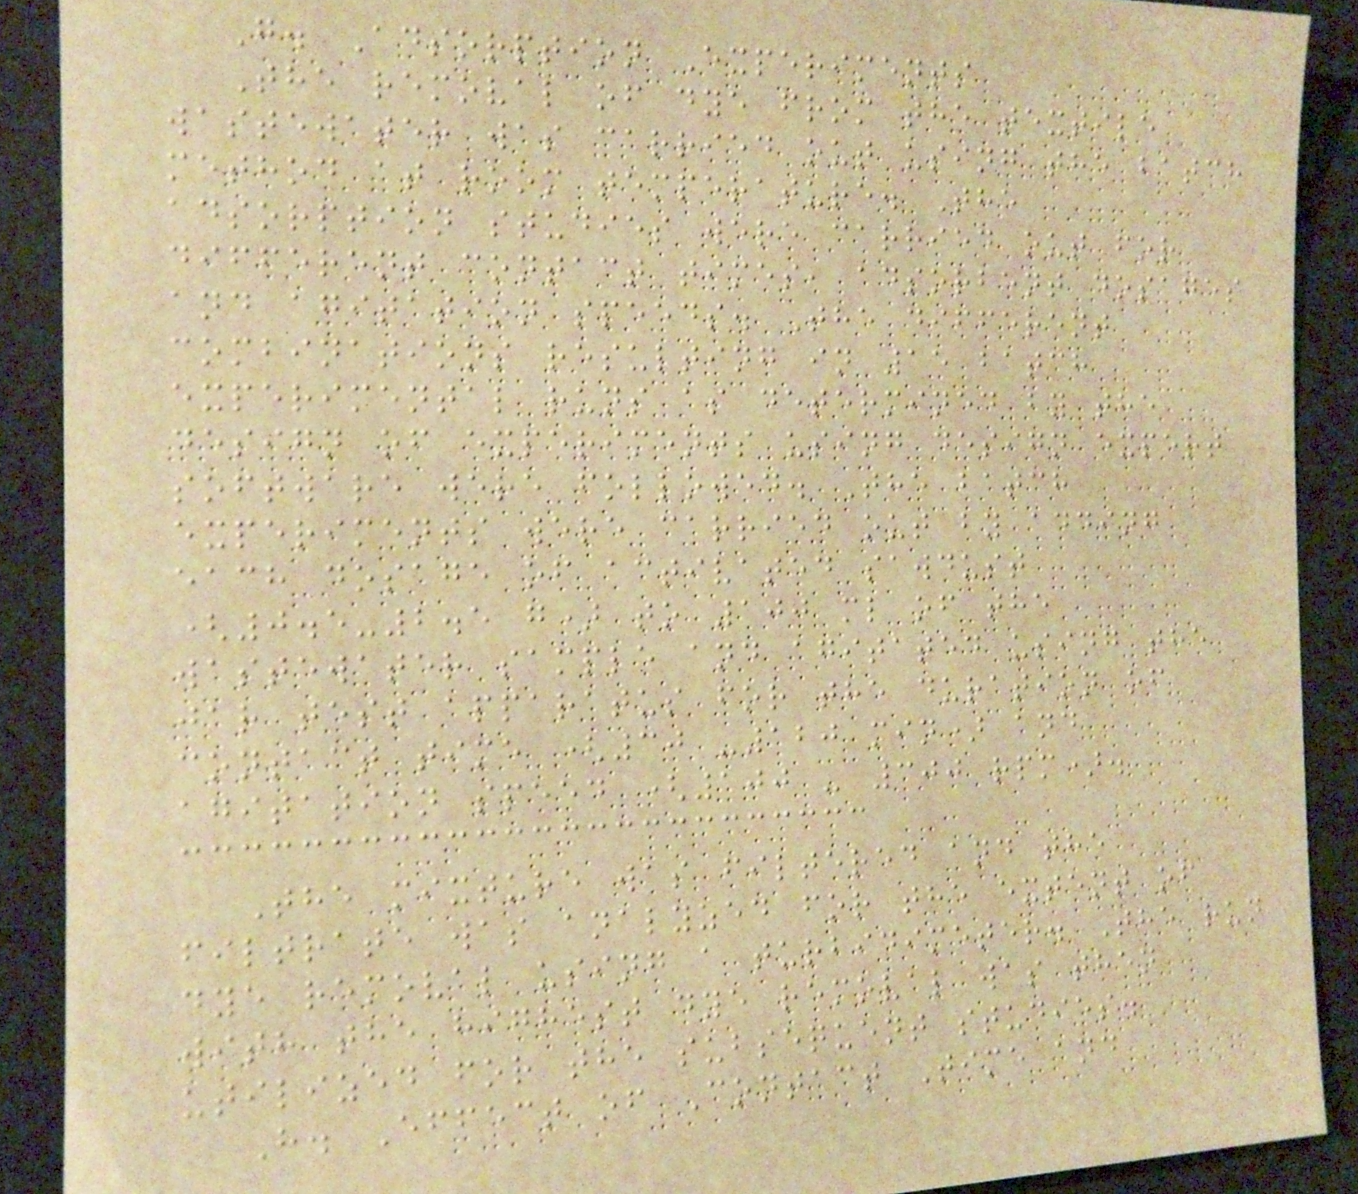G. Adsorption Experiments
The removal of dye from the textile
wastewater was carried out using the batch
method at room temperature. The
adsorption studies were carried out for
different contact times, adsorbent dosages
and agitation speeds. The different
combinations resulting in 15 batch
experimental runs as determined by the
design of experiments using design expert
software were followed. The batch
experiments were carried out by adding
each dosage of activated sawdust
(0.5-2.5 g) to 100 ml of the
wastewater sample and agitated using the
jar test apparatus for the duration of
contact time (30 -120 min) and
agitation speed (100 - 300 rpm).
The mixture was filtered and the
filtrate was analyzed for the extent of
dye removal using a turbidimeter. The run
with the highest dye removal was then
utilized for the subsequent studies.
H. Effect of Contact Time and
